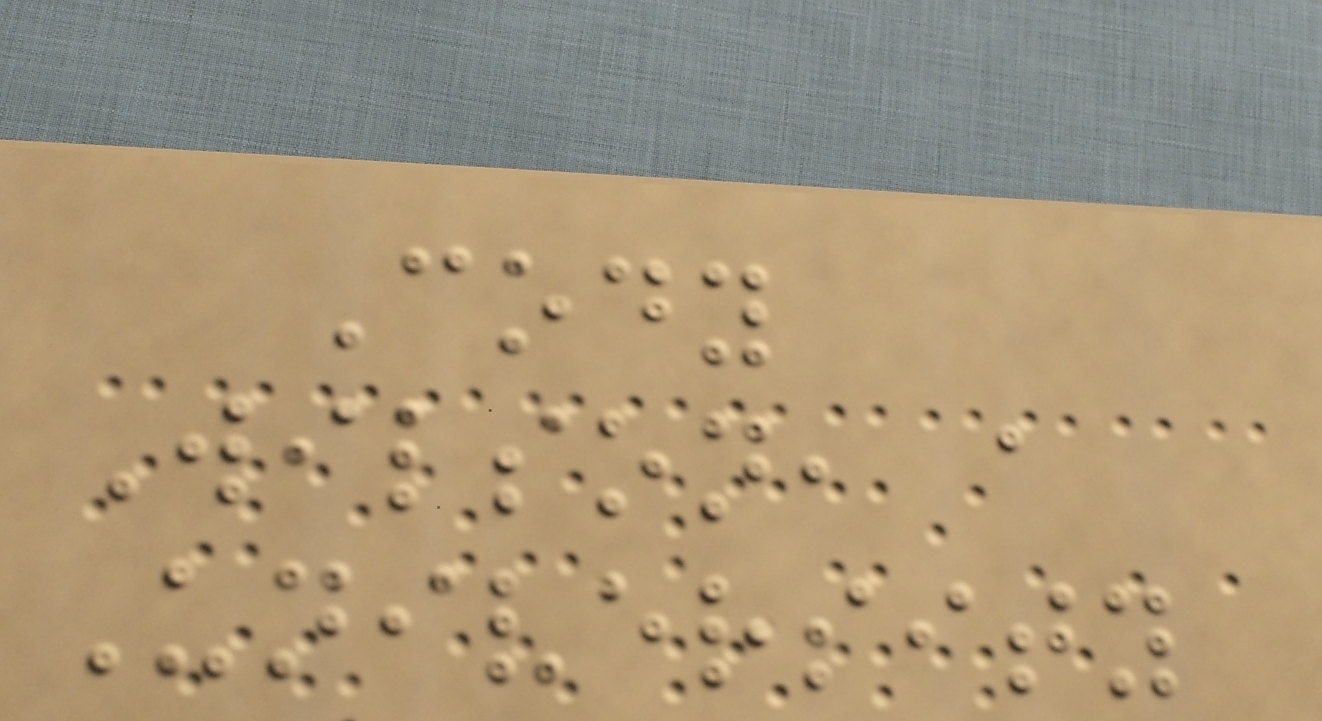Cody
Wilson, a
University
